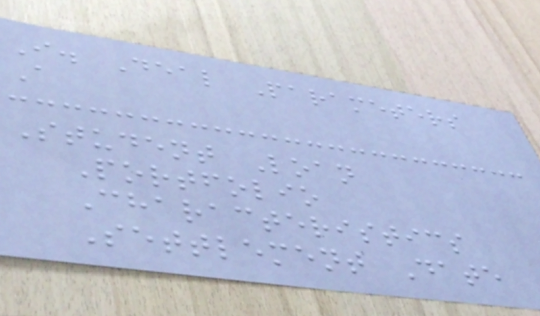I. Deal Parameters
A
Student Loan
Portfolio
Characteristics
Settlement Date
